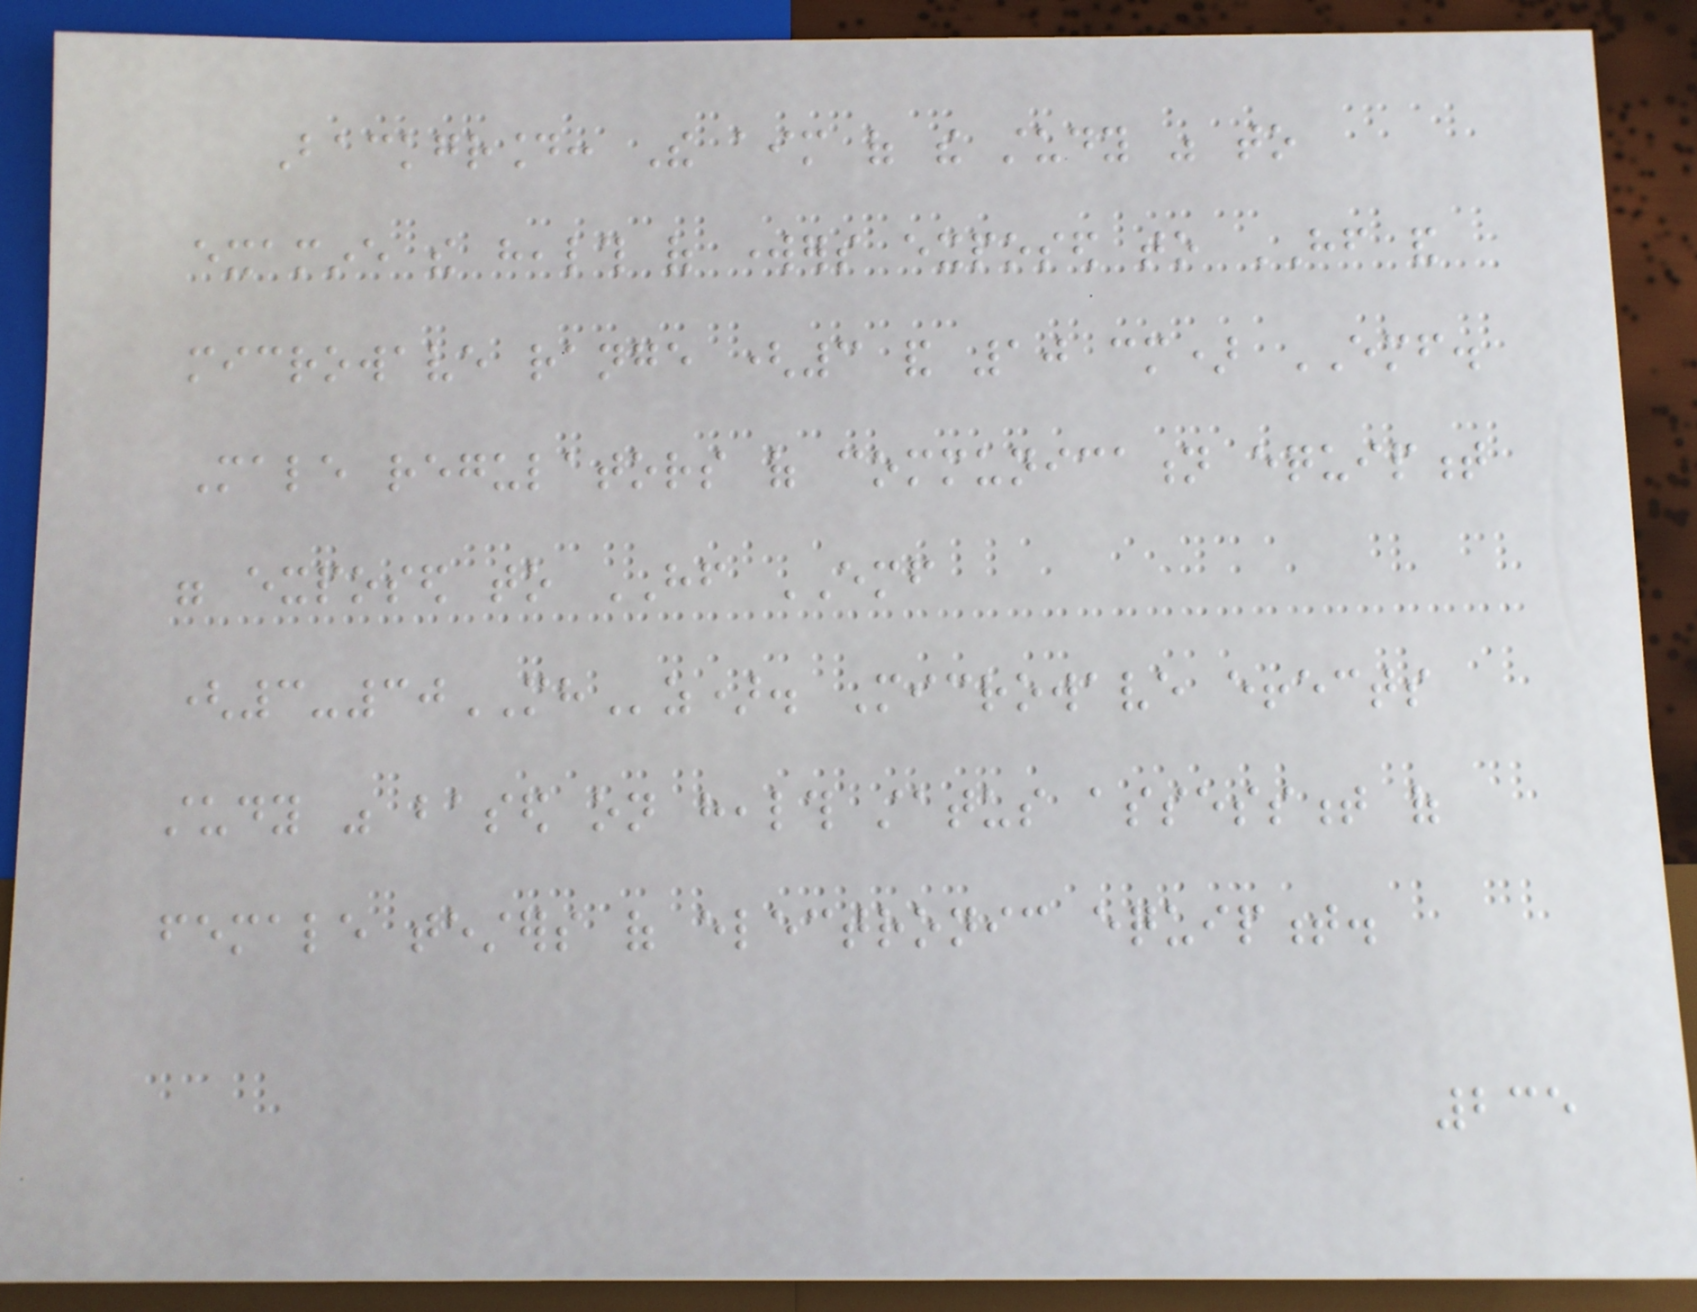Background: The aim of the study was to
examine the health of workers exposed to HF and
microwave range (3 and 10 cm) EMF.
Male regulators of communication equipment
were exposed to HF EMF
(3-30MHz). Microwave effects
study was based on health status assessment of
female testers of electronic equipment.
235
